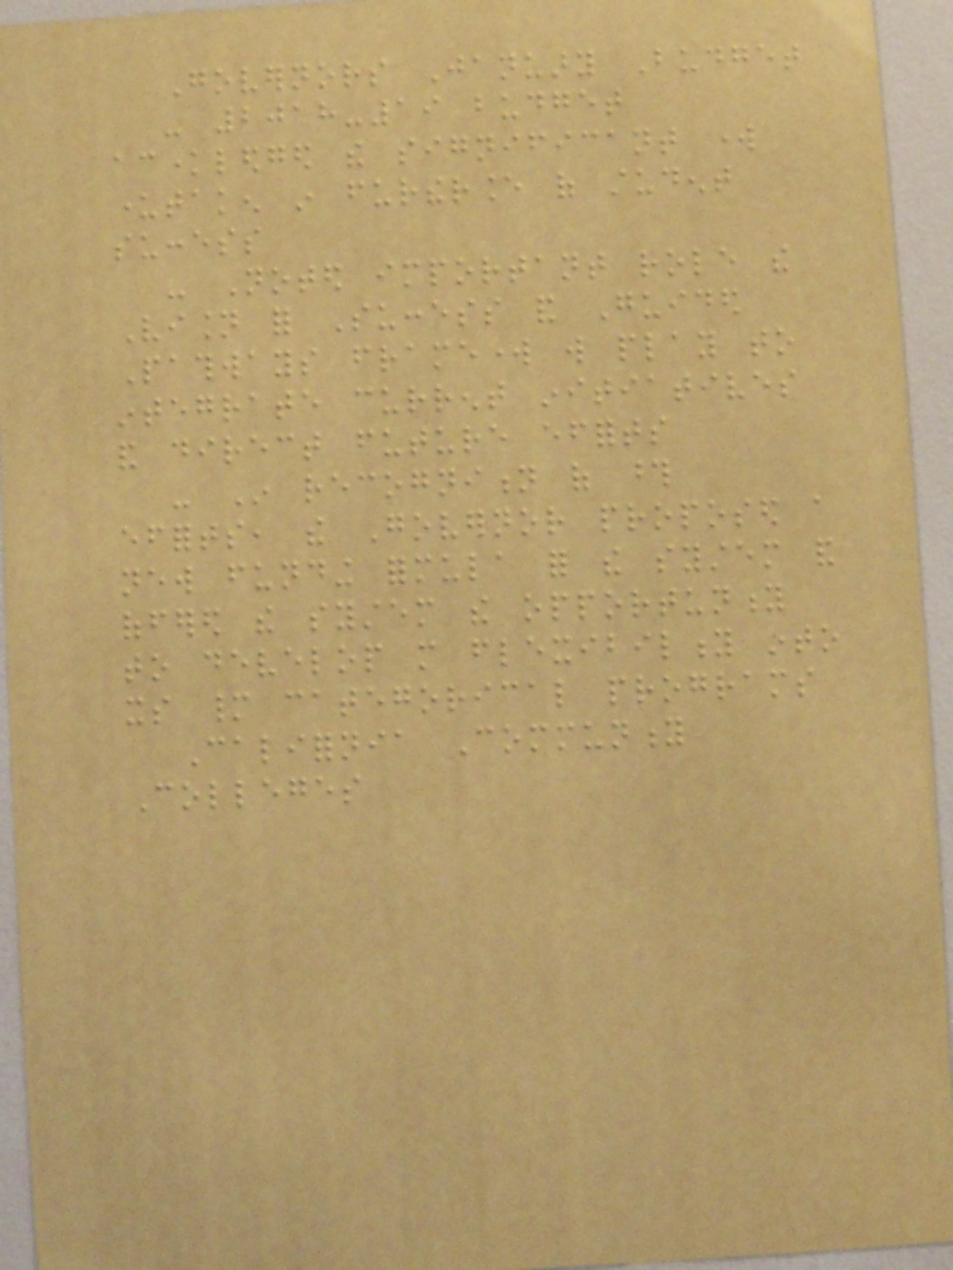Governors January Budget
- 2018-19 budget
acknowledged the significant work
undertaken in furtherance of student
success
- Noted important role the
Vision for Success and Guided
Pathways framework will play to
integrate current initiatives
and direct future efforts
- In recognition of those
efforts, the Governor proposed a
new funding formula for the system and
offered the system the opportunity
to develop more flexibility into
its many categorical programs
California Community
Colleges
